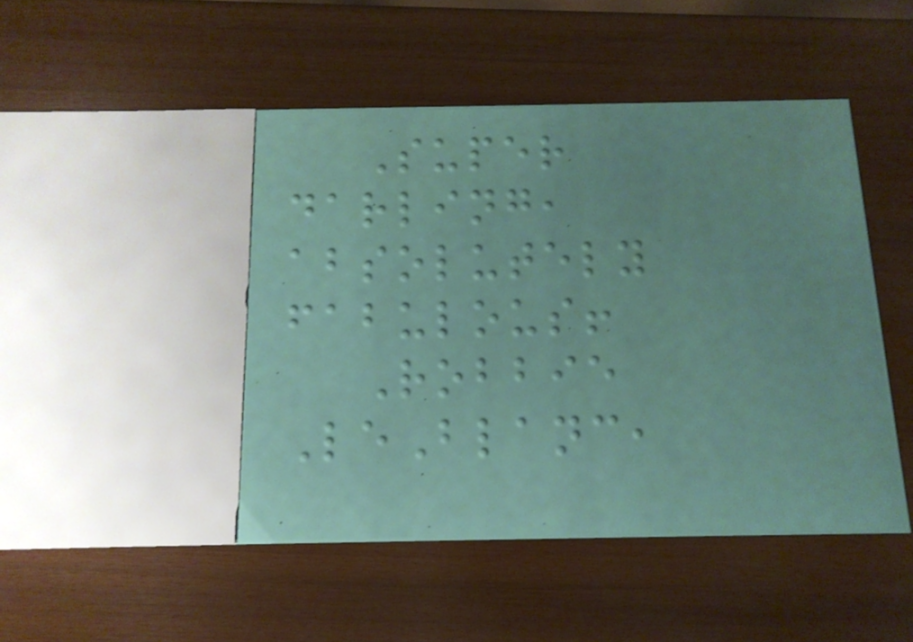Super
darling,
absolutely
fabulous!
Robbie
LeBlanc,
